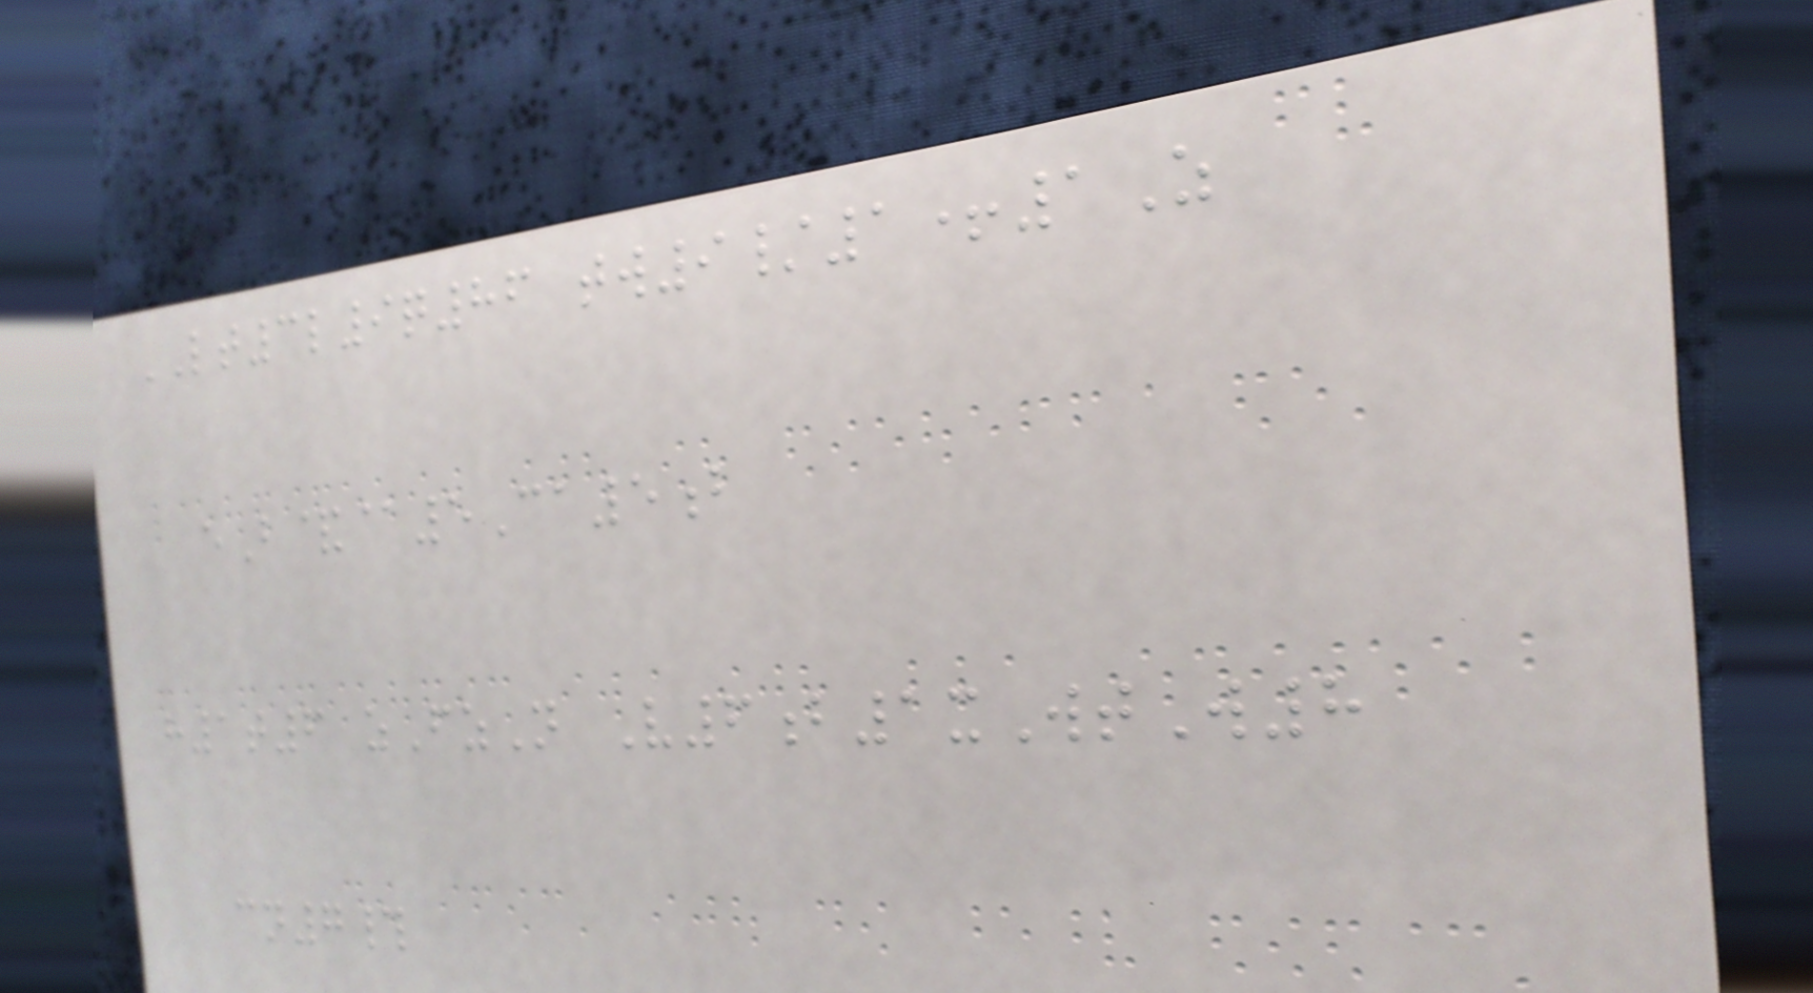LT3l9q86 tw9/1+1Z
eB&@5Ca5b
h1t6 zFzN V6b1xWtW8
cn7#
